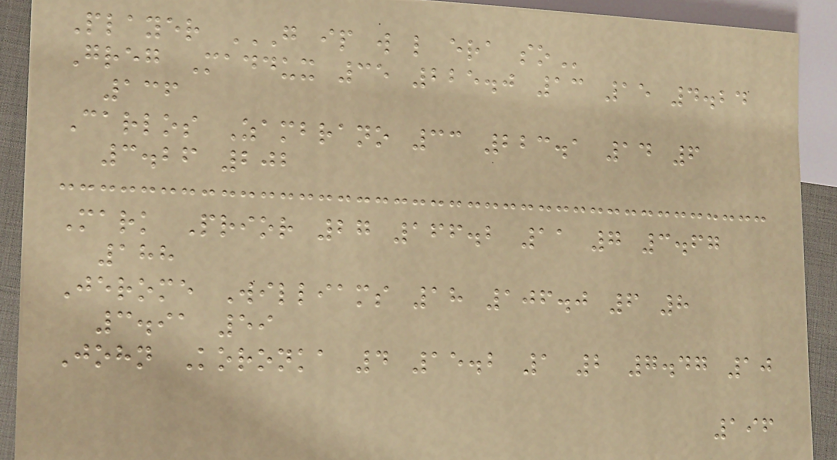Player G IP W L ERA SO
Greg Maddux 35 225.0 13 15 4.24
136
Carlos Zambrano 33 223.1 14 6
3.26 202
Mark Prior 27 166.2 11 7 3.67
188
Jerome Williams 18 106.0 6 8
3.91 59
John Koronka 4 15.2 1 2 7.47 10
196
